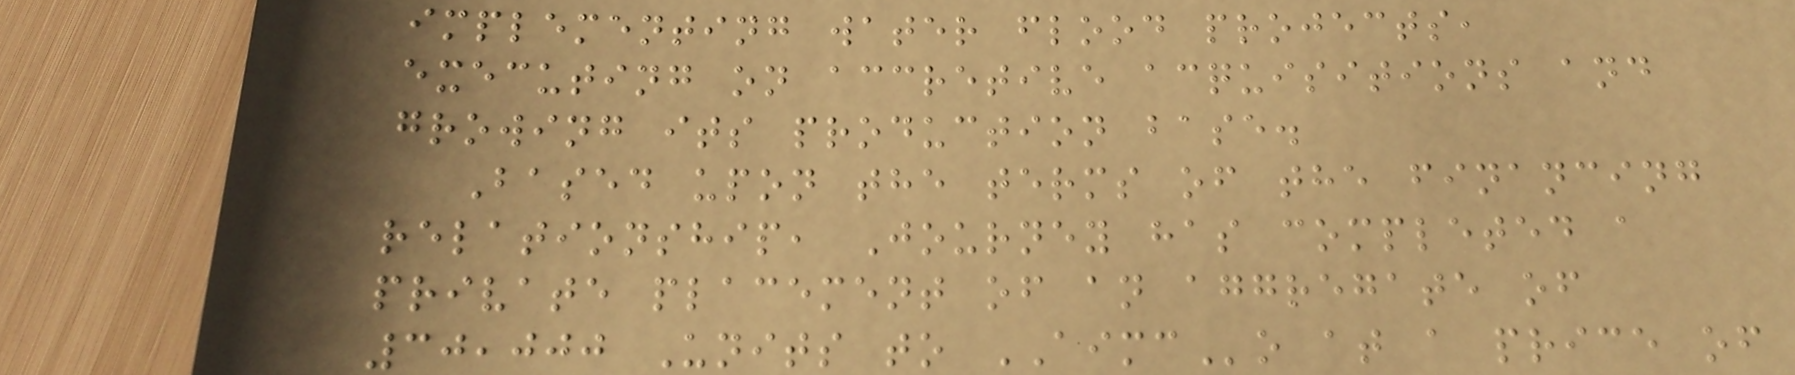implementing water flood projects,
executing on accretive acquisitions and
growing its production base.
Based upon the terms of the financing
relationship, Journey has completed a
private placement of an aggregate of
30,000 Units to AIMCo at a price of
